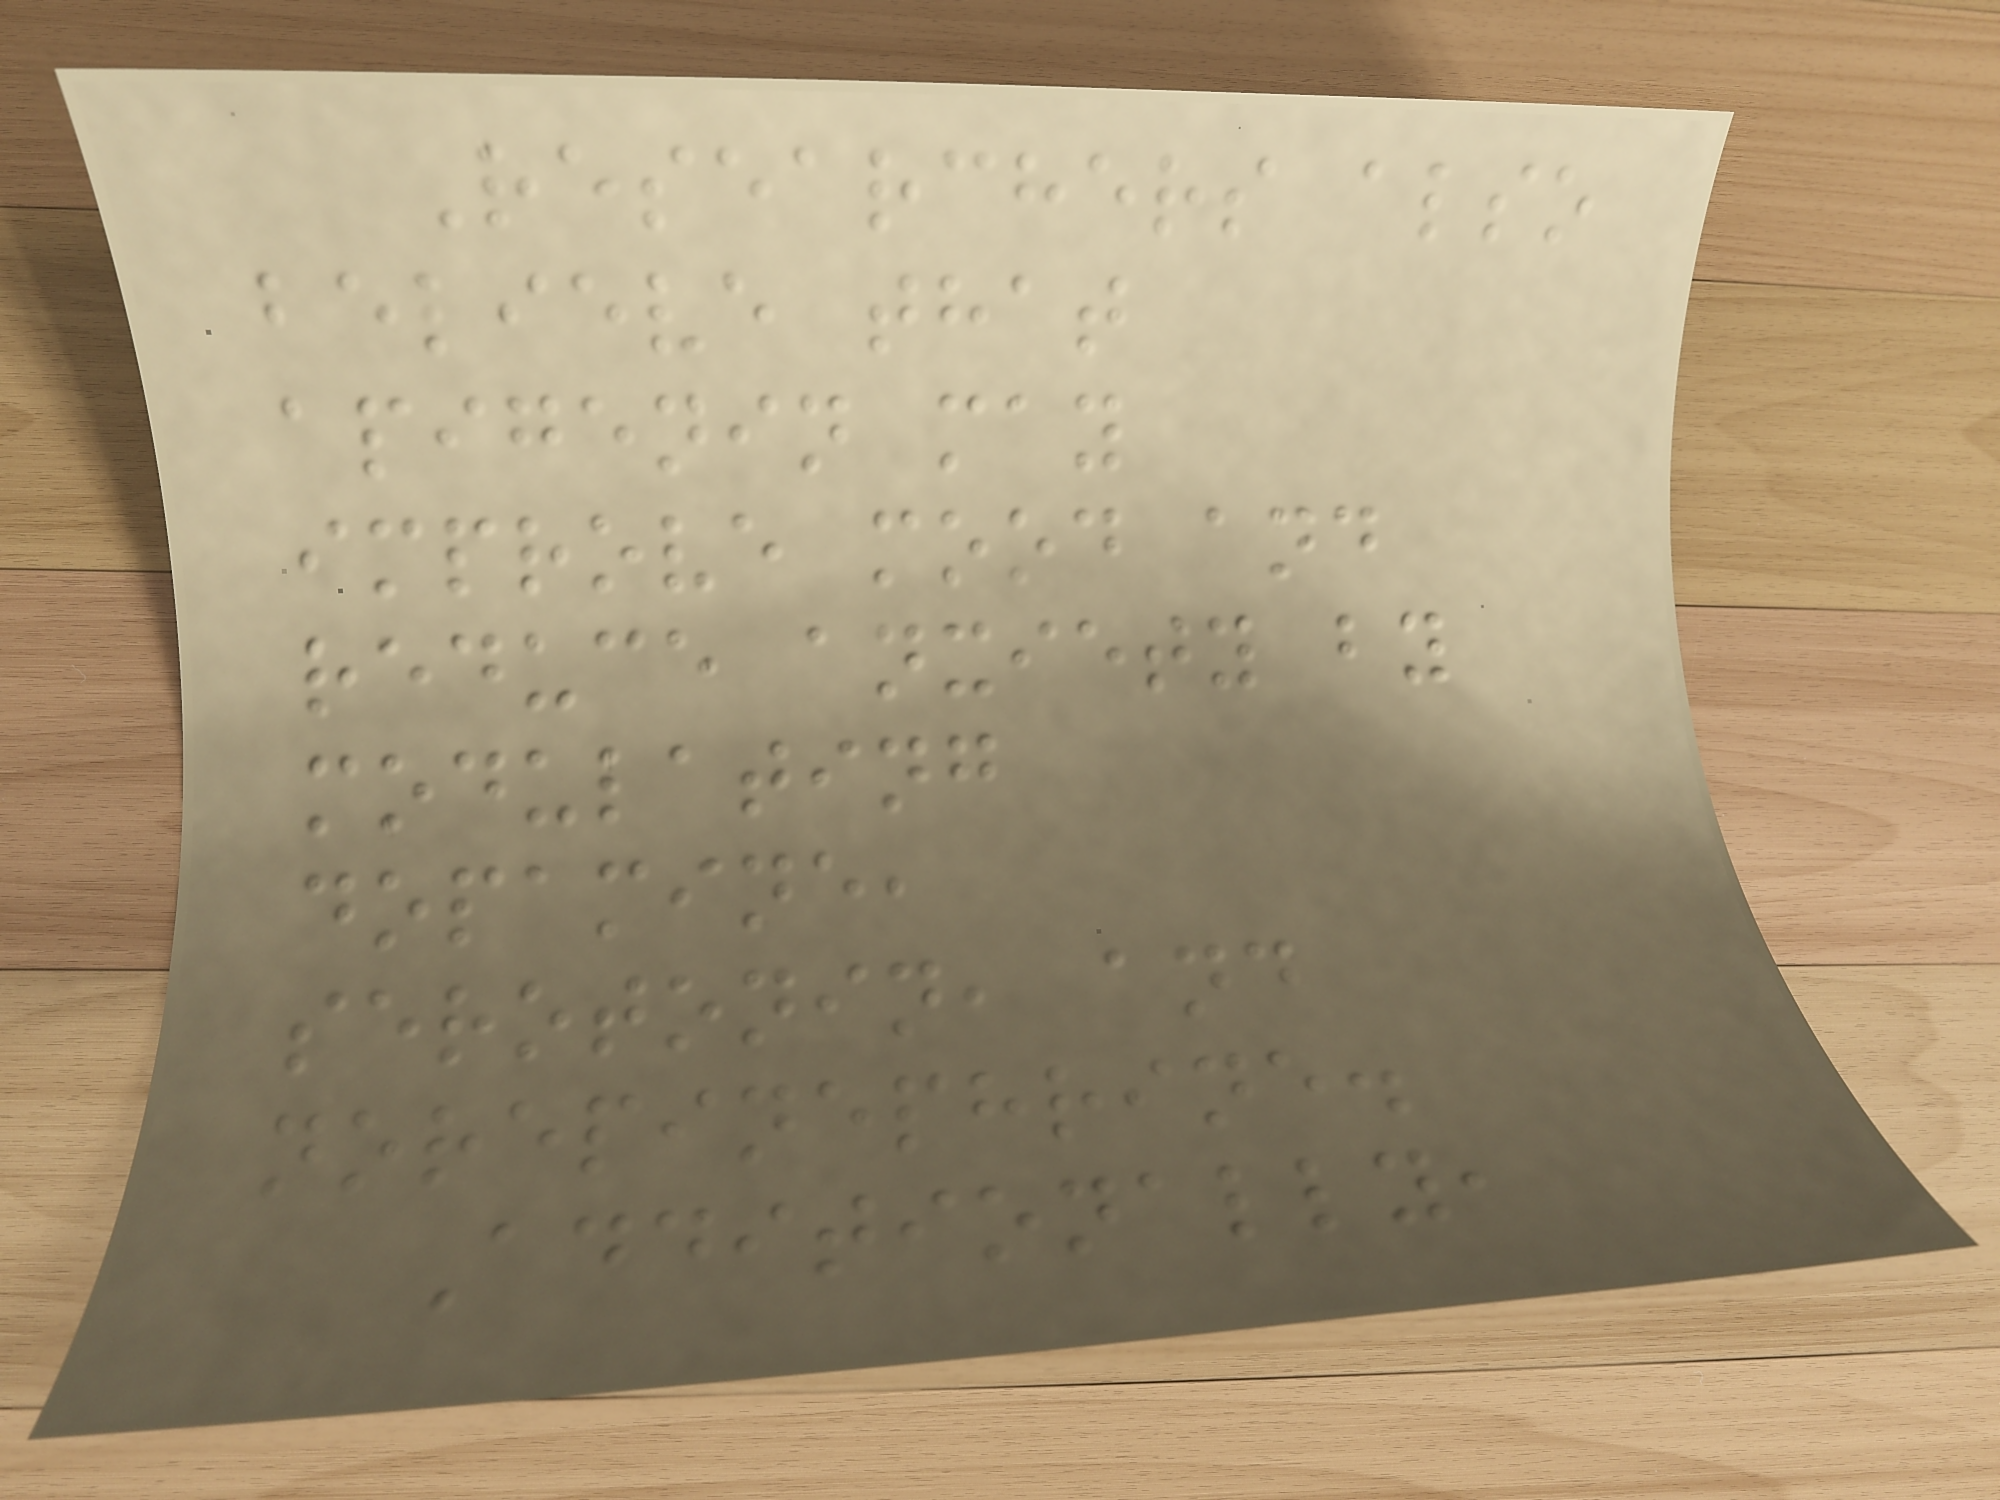Researchers also
believe that
apigenin may
improve mood and
reduce anxiety by
modulating
dopamine,
serotonin, and
norepinephrine.
Additionally,
